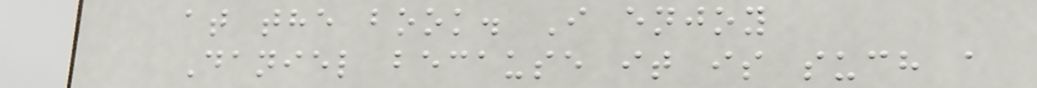at the book. I enjoy
Daniel because it is such a
